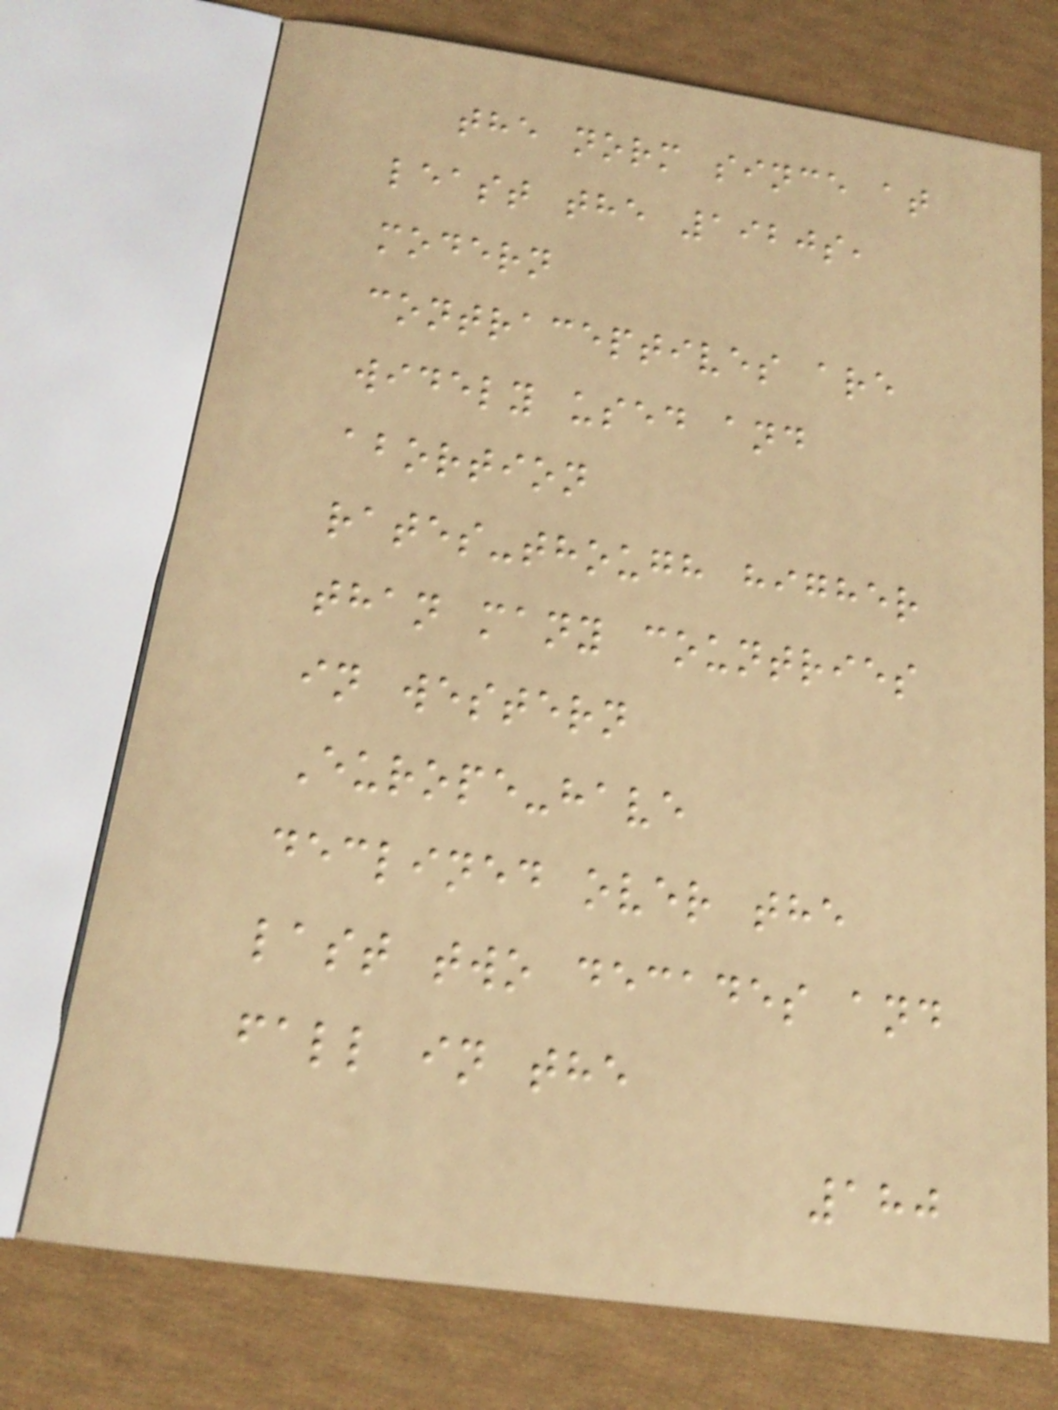the norm since at
least the 1920s,
modern
contraceptives are
widely used and
abortion
rates-though higher
than many countries
in western
Europe-have
declined over the
last two decades and
fall in the
180
